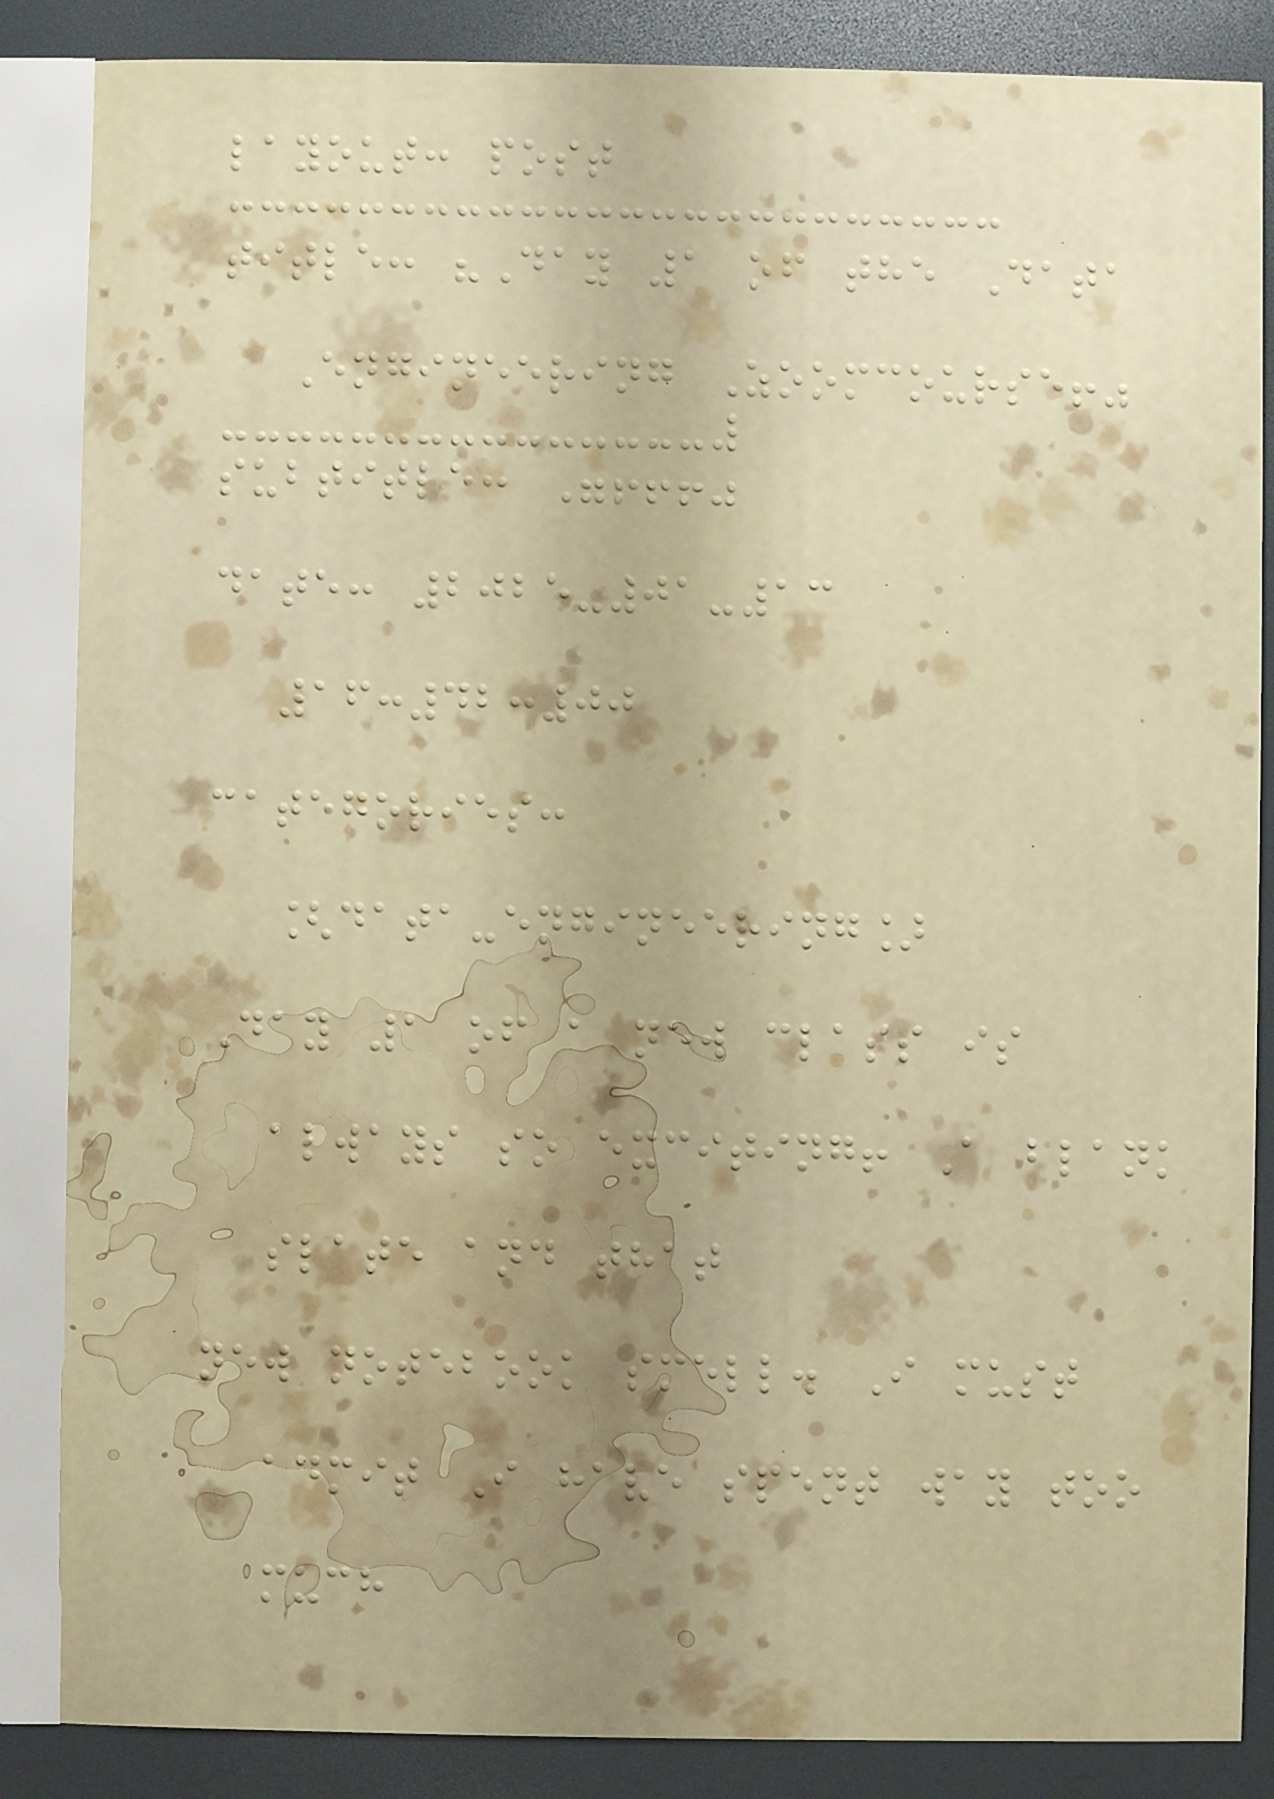layout: post
title: "Day 1 of the Data
Engineering Zoomcourse!"
subtitle: "!!!"
date: 2025-01-13
16:42:00
categories:
[data-engineering]
Day 1 of a new class is
always so exciting! A blank
slate and that
new notebook smell. I must
admit I have spent way too
much
